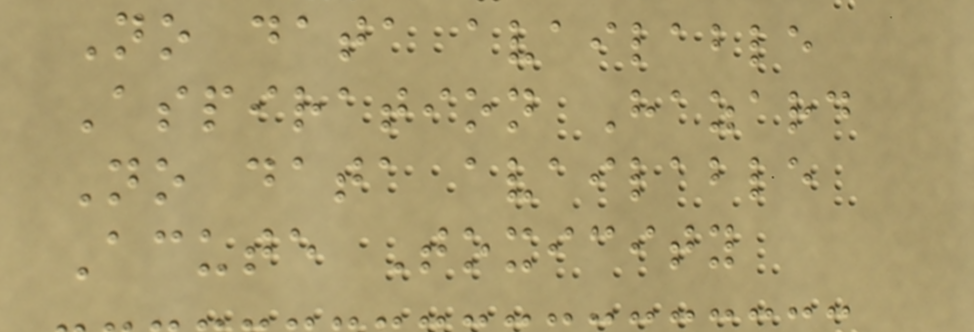No data available
Aspiration Hazard
No data available
Acute Toxicity
